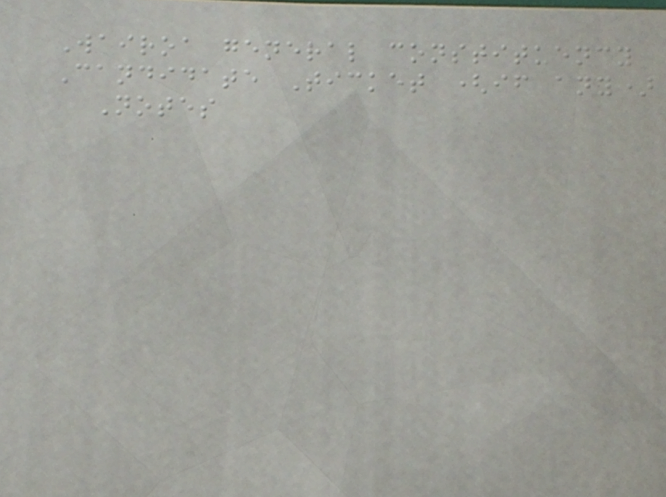Wairoa general constituency
Candidate Ticket (if any)
Notes
